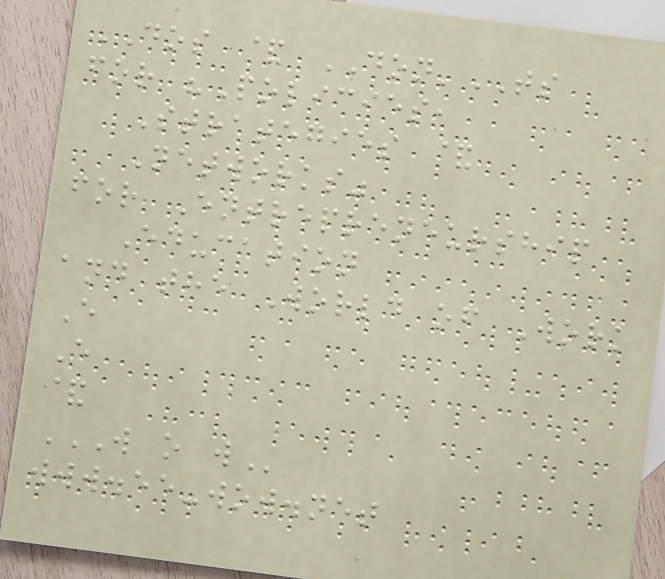DOS & DON'TS
for "Policies,
Strategies &
Networks"
for Entrepreneurship
Education
and the World of Work
E
E
&
W O W
www.ee-wow.net
